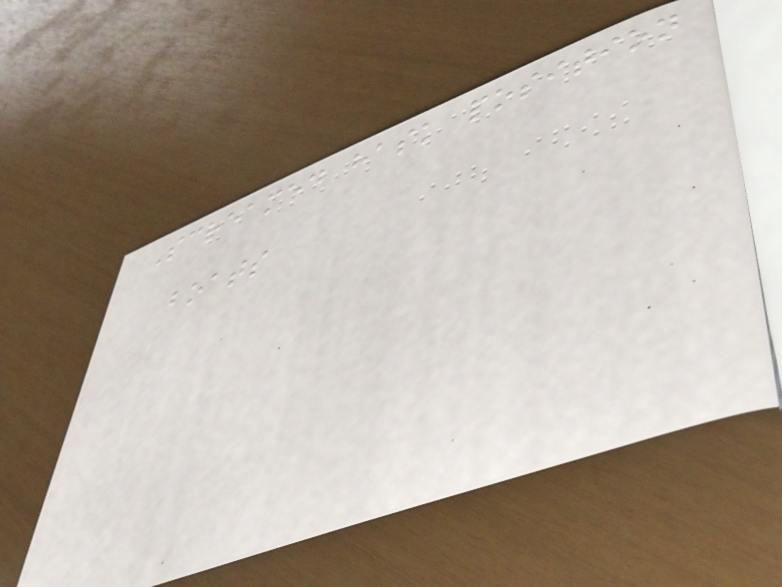Screamed hask position
boats
